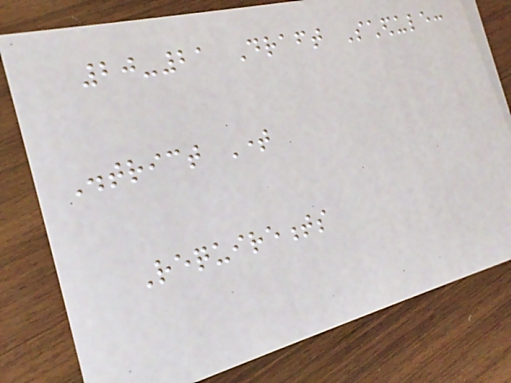20-21 Draft Schedule:
District Time
Requirements
